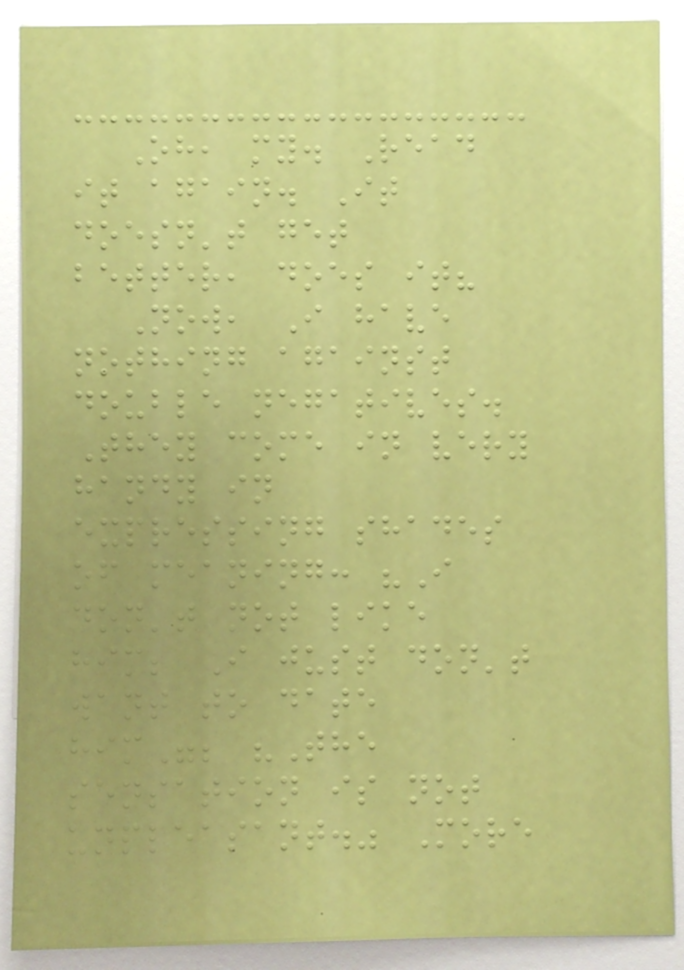Oh, my. Read
it again. It
doesn't get
better, does it?
Now, I have
nothing against
double negatives.
They come in very
handy in
expressing shades
of meaning: "I
don't not like
him; I just don't
want to date
him"; "The
sensation is not
unpleasant." More
